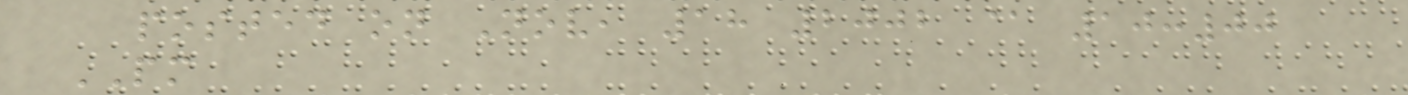posted on Nov, 18 2002 @ 10:00
PM
